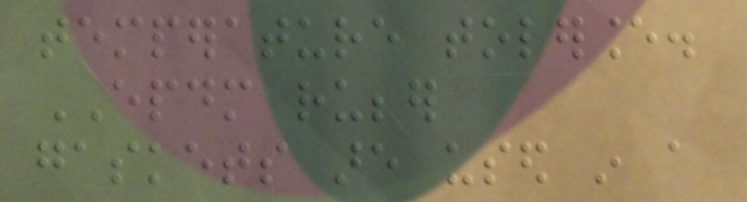temperature tolerance.
EPDM rubber
gaskets are used in a
